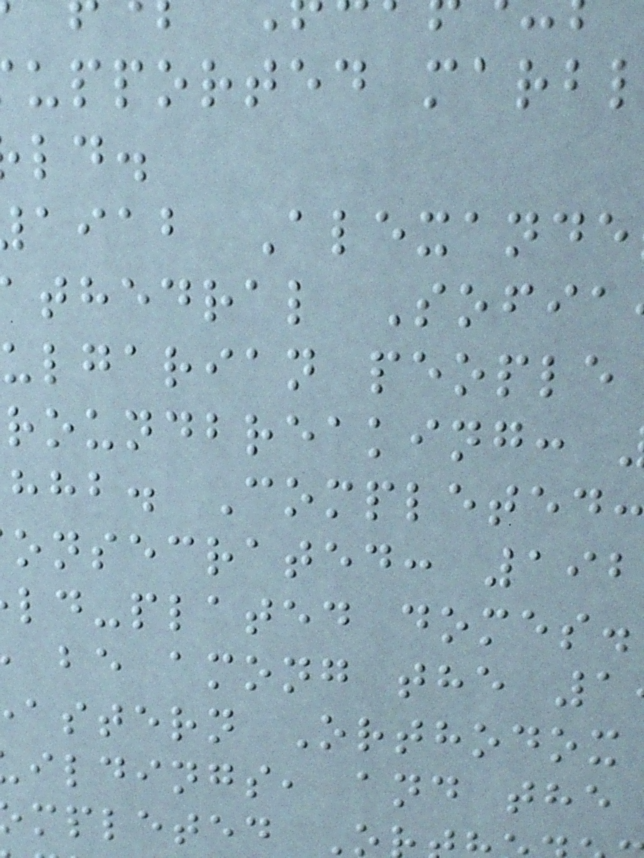upported marb
aiab Alexande
thedral Sofia
ulgarian people
roundbreaking:
hhb. Completed
onsecrated: 192
ld-plated domes.
be among the 1
astern Orthodox
ildings, and the
